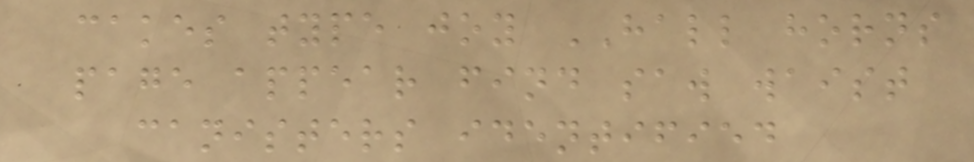cakes type joy HALL horns
page appear find saw waist
canisters identified
